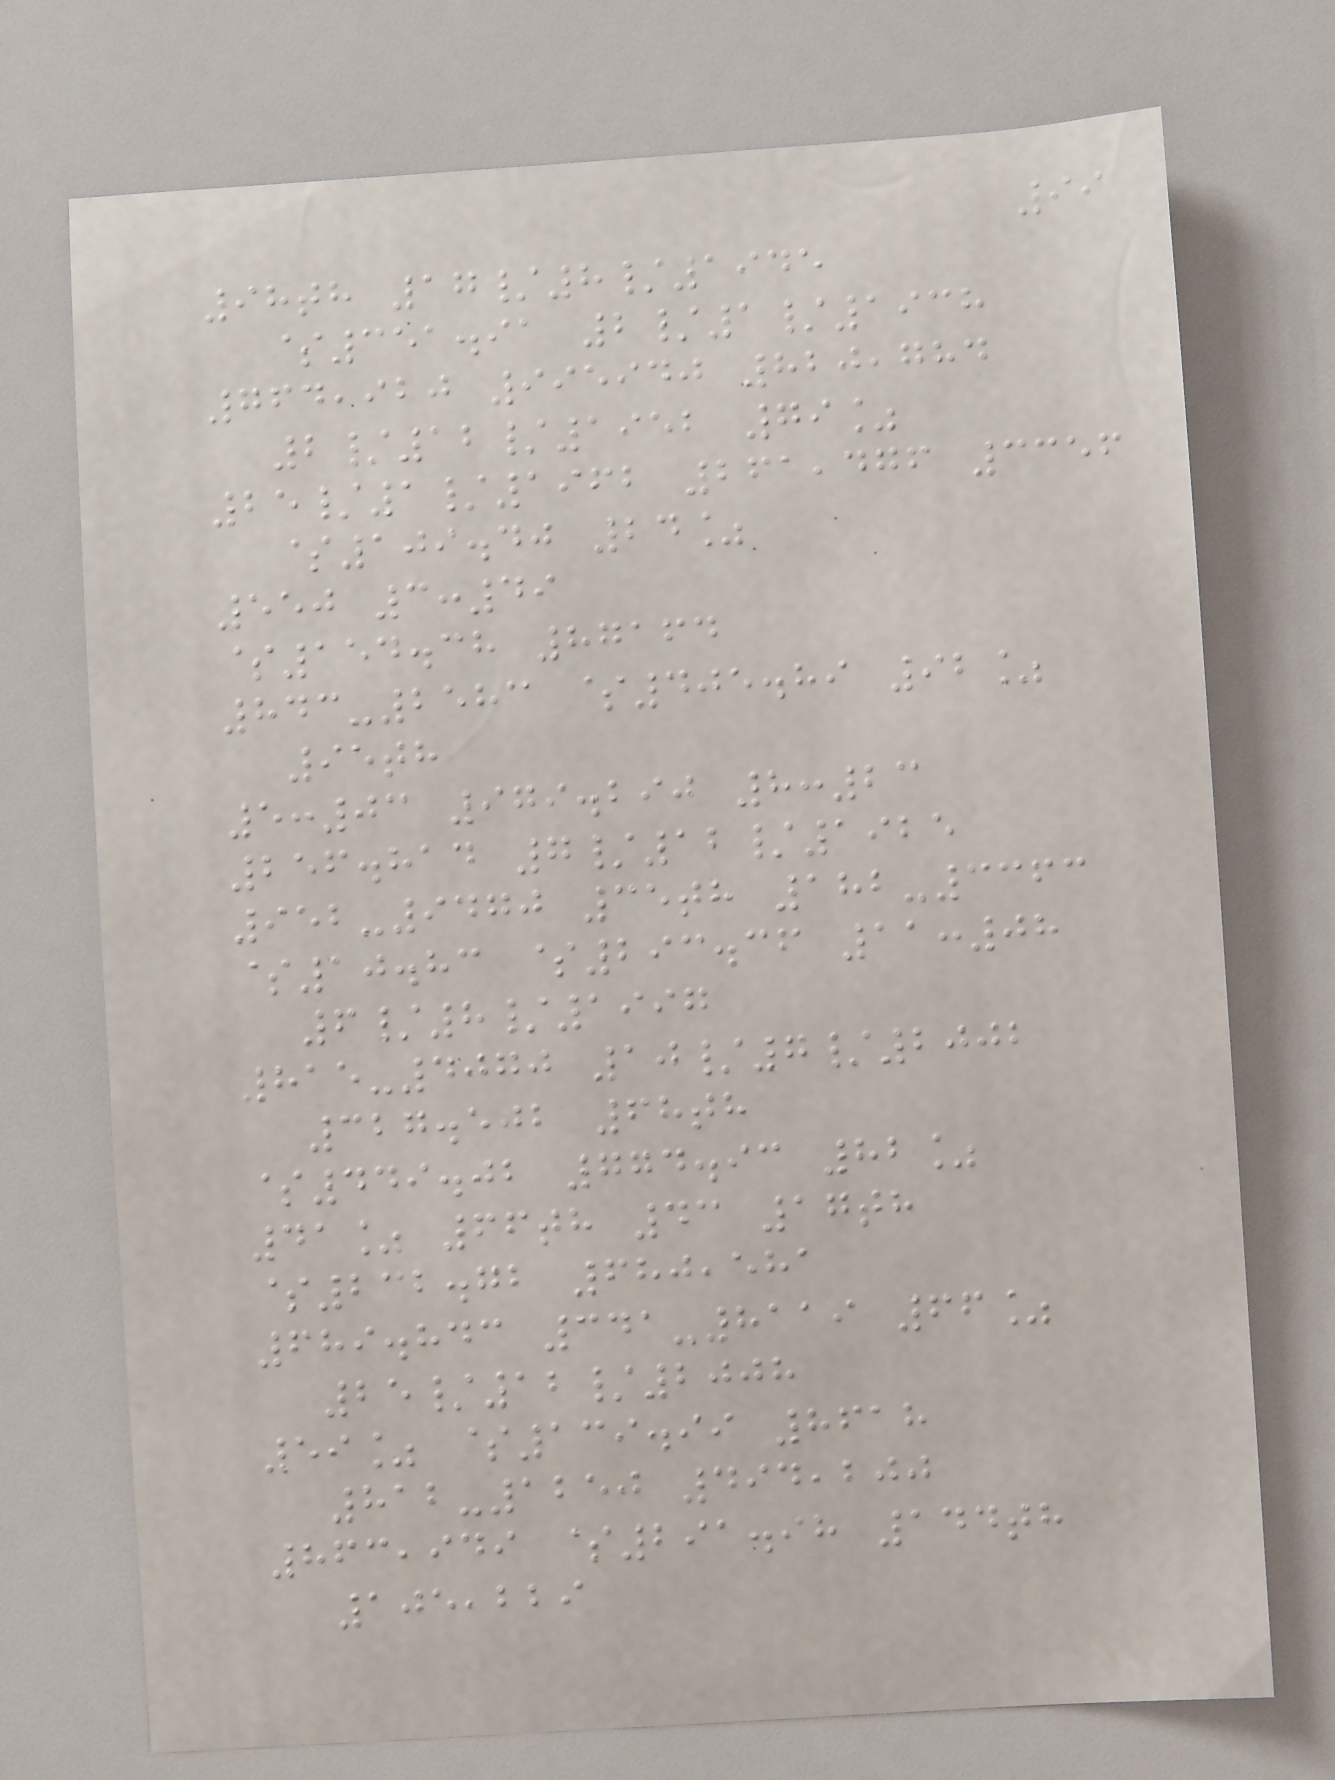99
98th 17/8/1945
$351.91 2/1/1938
764,920 995940 820,784
2/12/1952 79%
25/1/1962 261,476 3356
$109.40 24%
550 3:49
$154.38 87164
843-2583 $405.89 92%
95th
5:03 979.290 8:23
256.814 7/12/1925
952-9470 35th 182-3363
$10.83 $293.36 11:08
6/8/1997
815-4070 10/7/2002
327.502 68th
$449.02 774.93 82%
41% 66th 43 17th
$232.72 680,581
689.843 341-8119 66%
25/12/2008
59% $139.99 8618
812-1250 494,200
863,949 $291.98 144th
105,229
